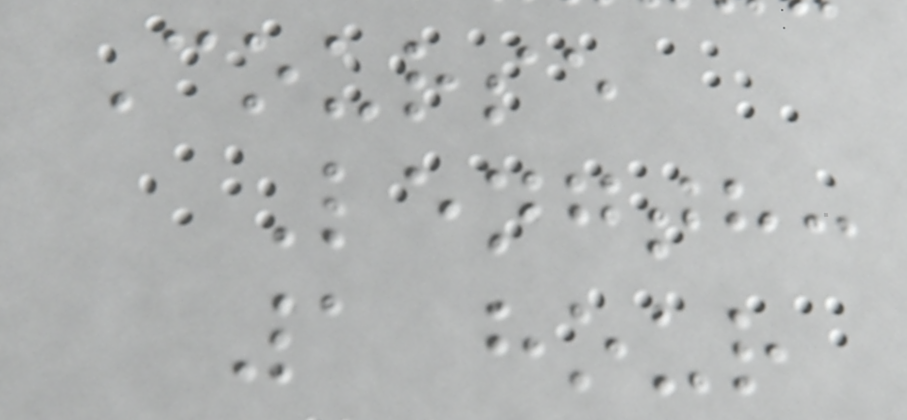Course
Length:
1 hour
